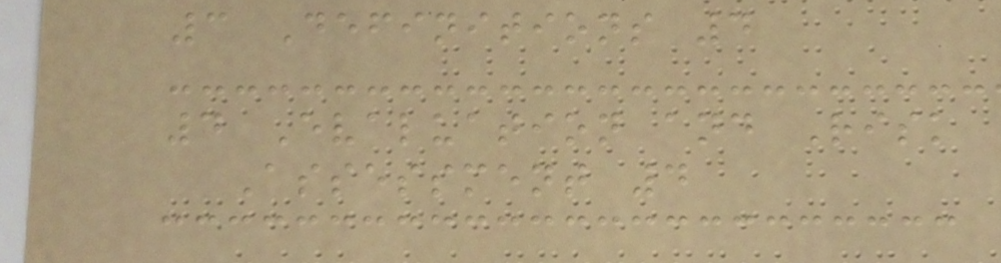3 Definitions 4
4 Evaluation and Risk
Assessment 4
